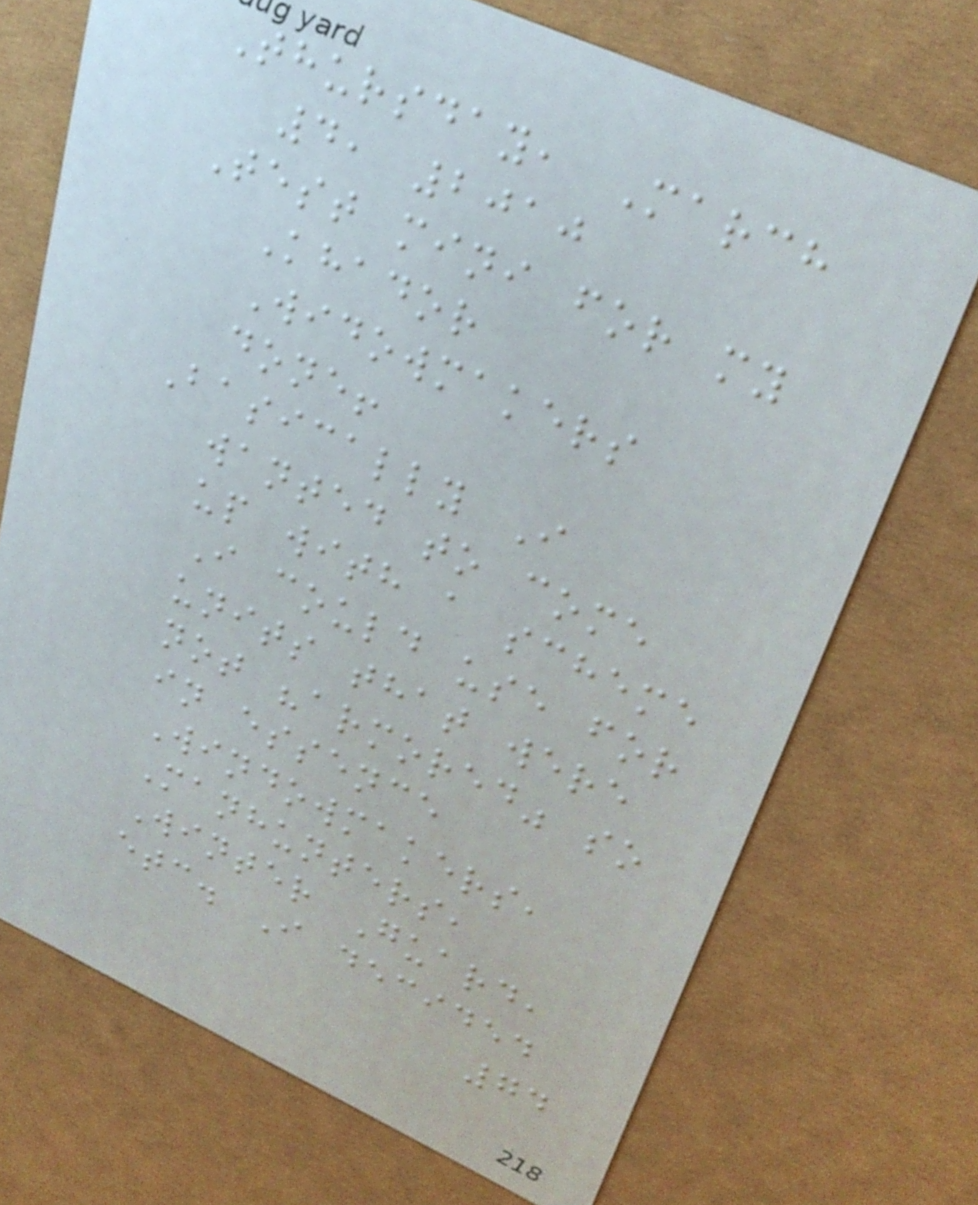Thursday, March
4, 2010
Test mini for my
Khador
Widowmakers
done!
Basically I
wanted to come
up with a scheme
I could use for
units that were
not "armored" so
in essence
Windowmakers,
Manhunters,
Winter Guard,
etc. I decided
74
